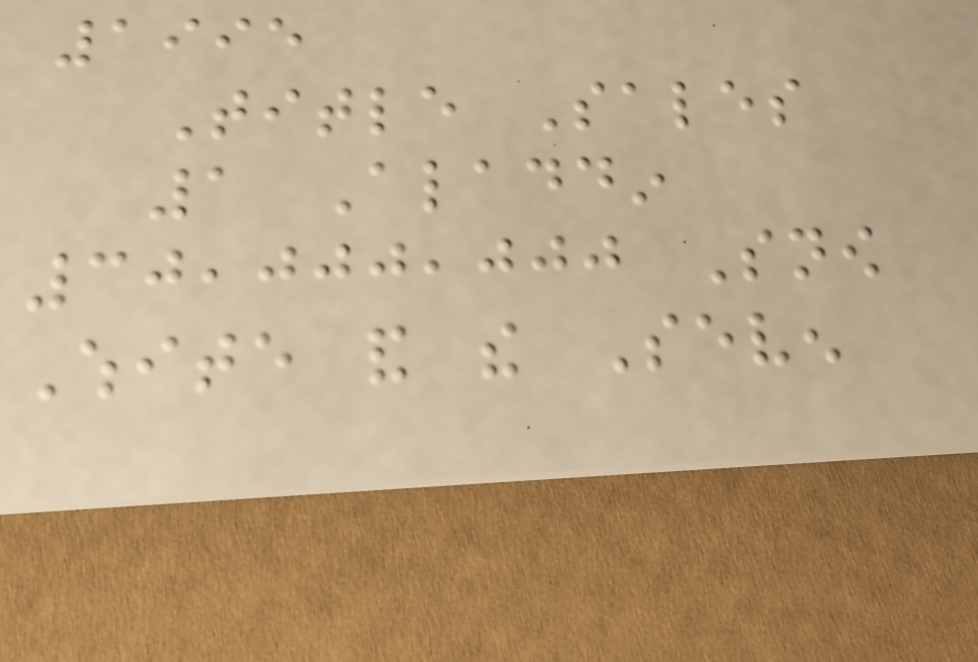1995
Title Sales
1 Aladdin
30,000,000 Snow
White and the Seven
